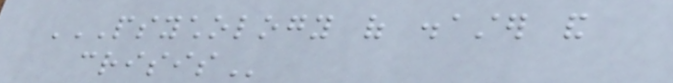PSYCHOLOGY OF DISASTER AND
CRISIS
